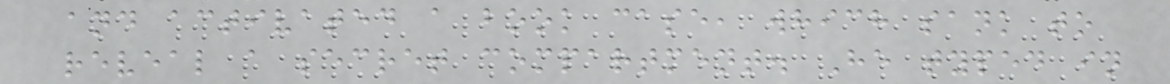and activated a book case, which sank to
reveal a secret compartment. He typed in
